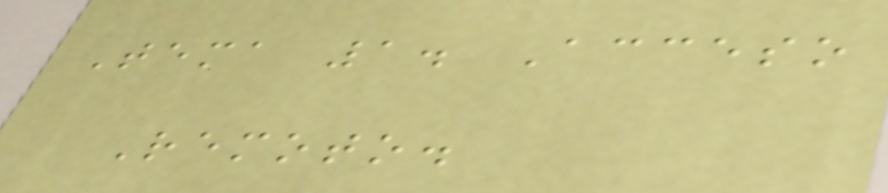Tema 1. Acceso
Remoto.
